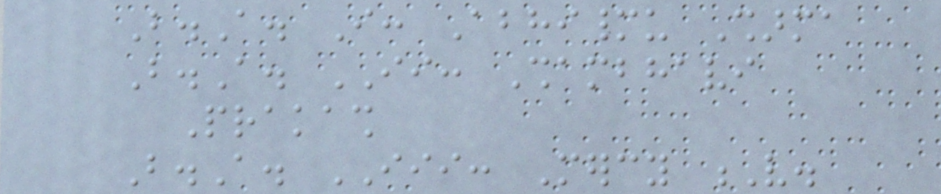B.A. I: Abhimanyu Sharma
B.A. II: Shambhavi
Prakash
B.A. III: Mercy V.
